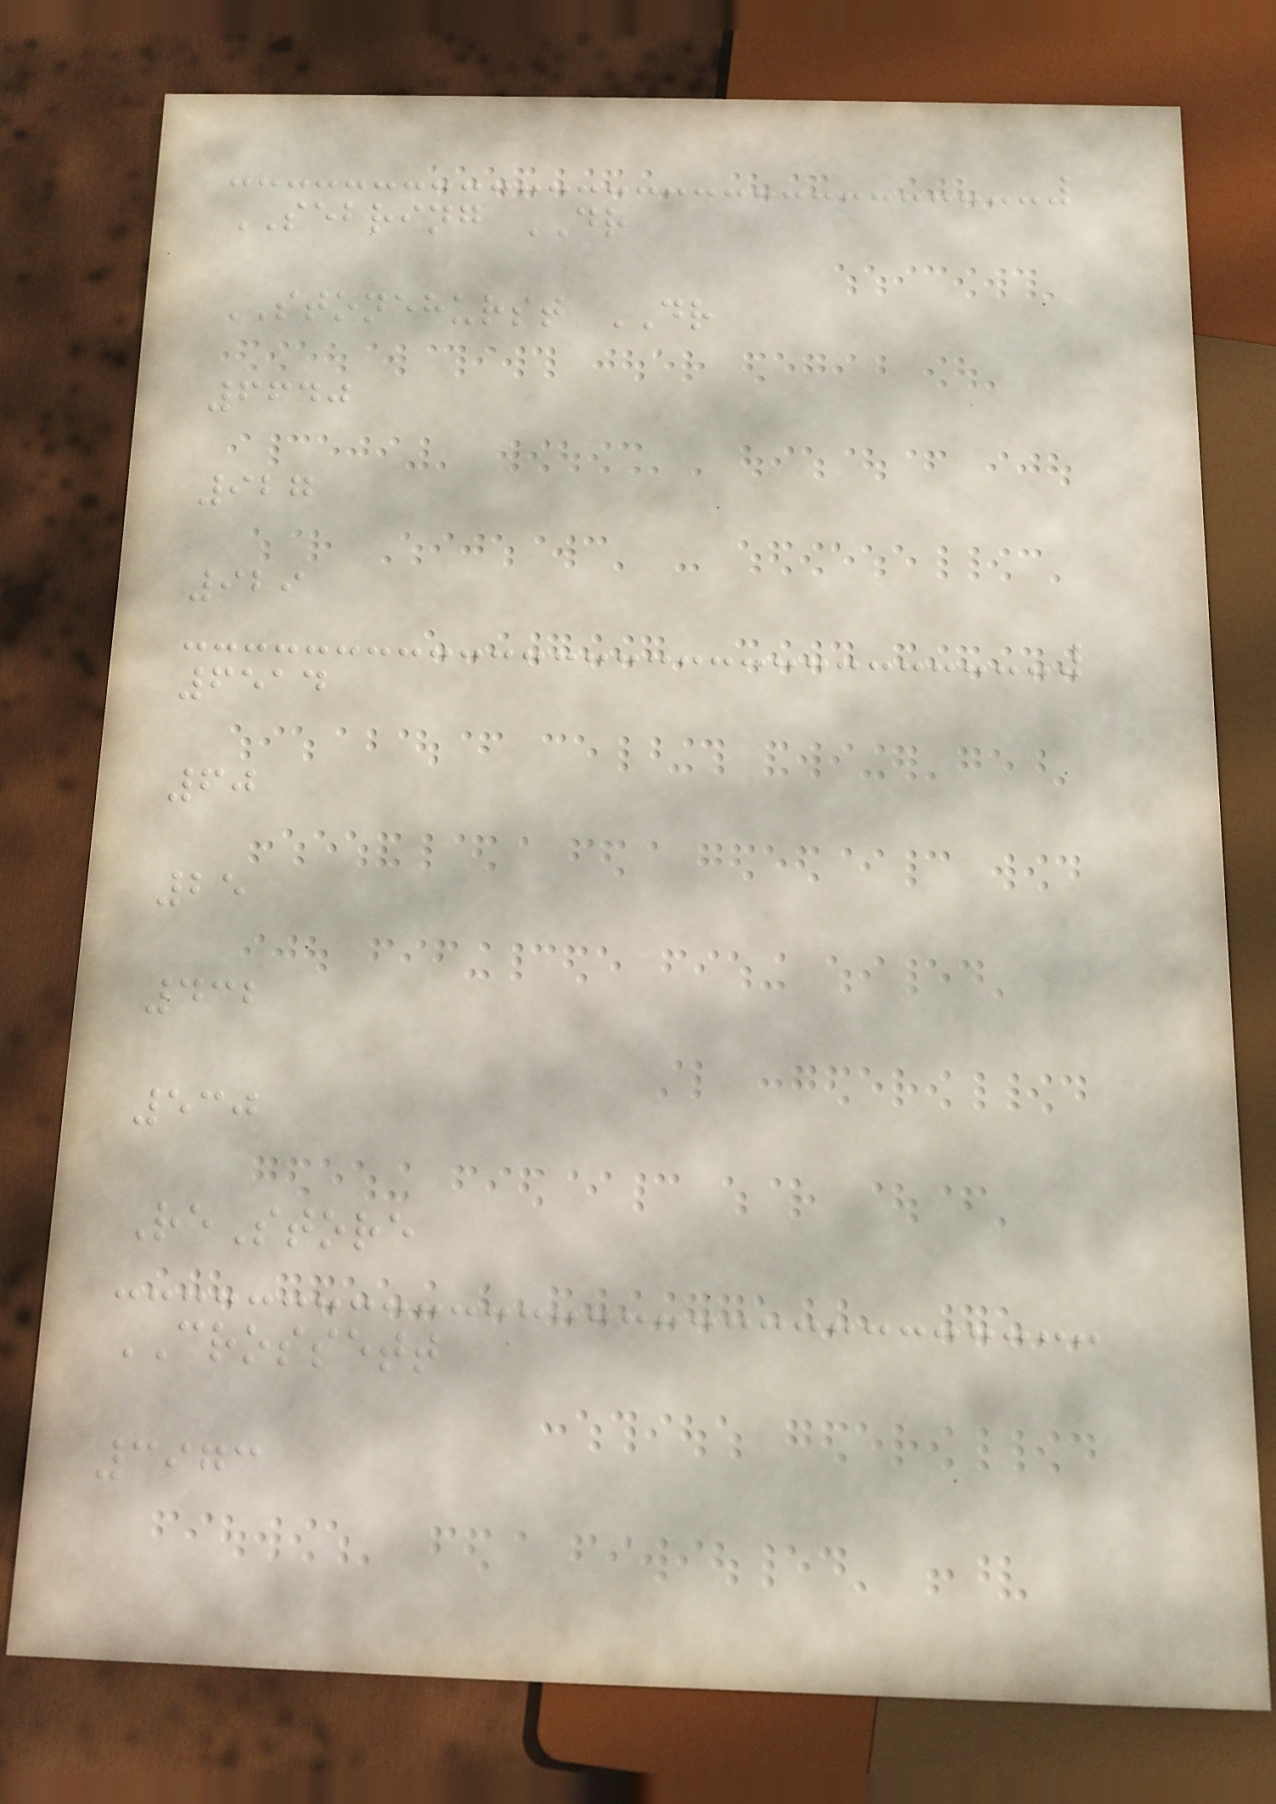SEBRING DR
STONEHURST DR
6640
927
929
6514
60
25
432
530
ReStore
CROSSETT
3973
